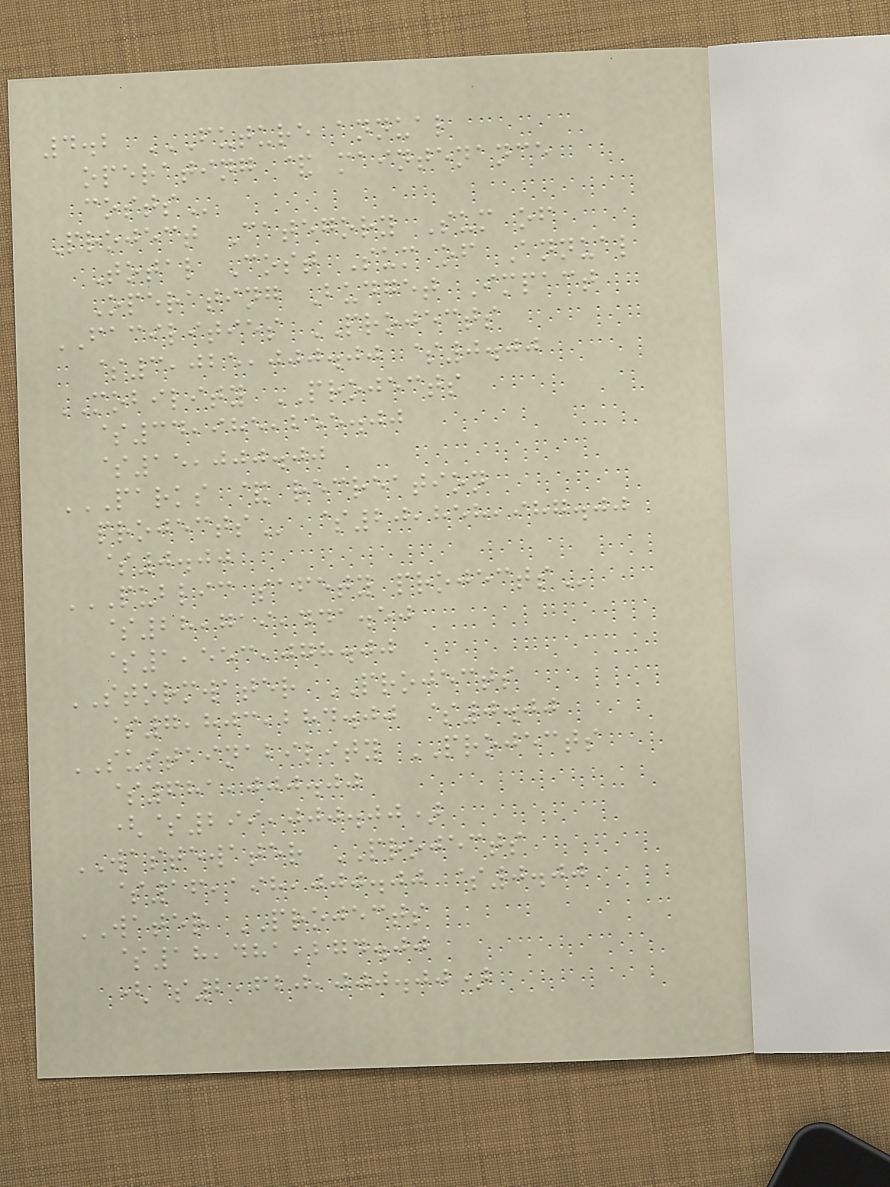4.2 FUTURE ANNUAL
OPERATING & MAINTENANCE
COSTS
Project Category Sum of
Total Cost Sum of Annual
Operating Budget Impact
FACILITIES PROJECTS
$3,025,000.00 $0.00
MOBILITY PROJECTS
$34,985,255.00
$15,000.00
PARKS & RECREATION
PROJECTS $20,858,987.00
$0.00
PUBLIC SAFETY PROJECTS
$28,719,441.50
$1,553,078.00
STORMWATER PROJECTS
$7,803,284.00 $0.00
SUSTAINABILITY PROJECTS
$681,000.00
($299,000.00)
WASTEWATER PROJECTS
$16,198,000.00 $0.00
WATER PROJECTS
$18,481,274.00
($2,620,000.00)
